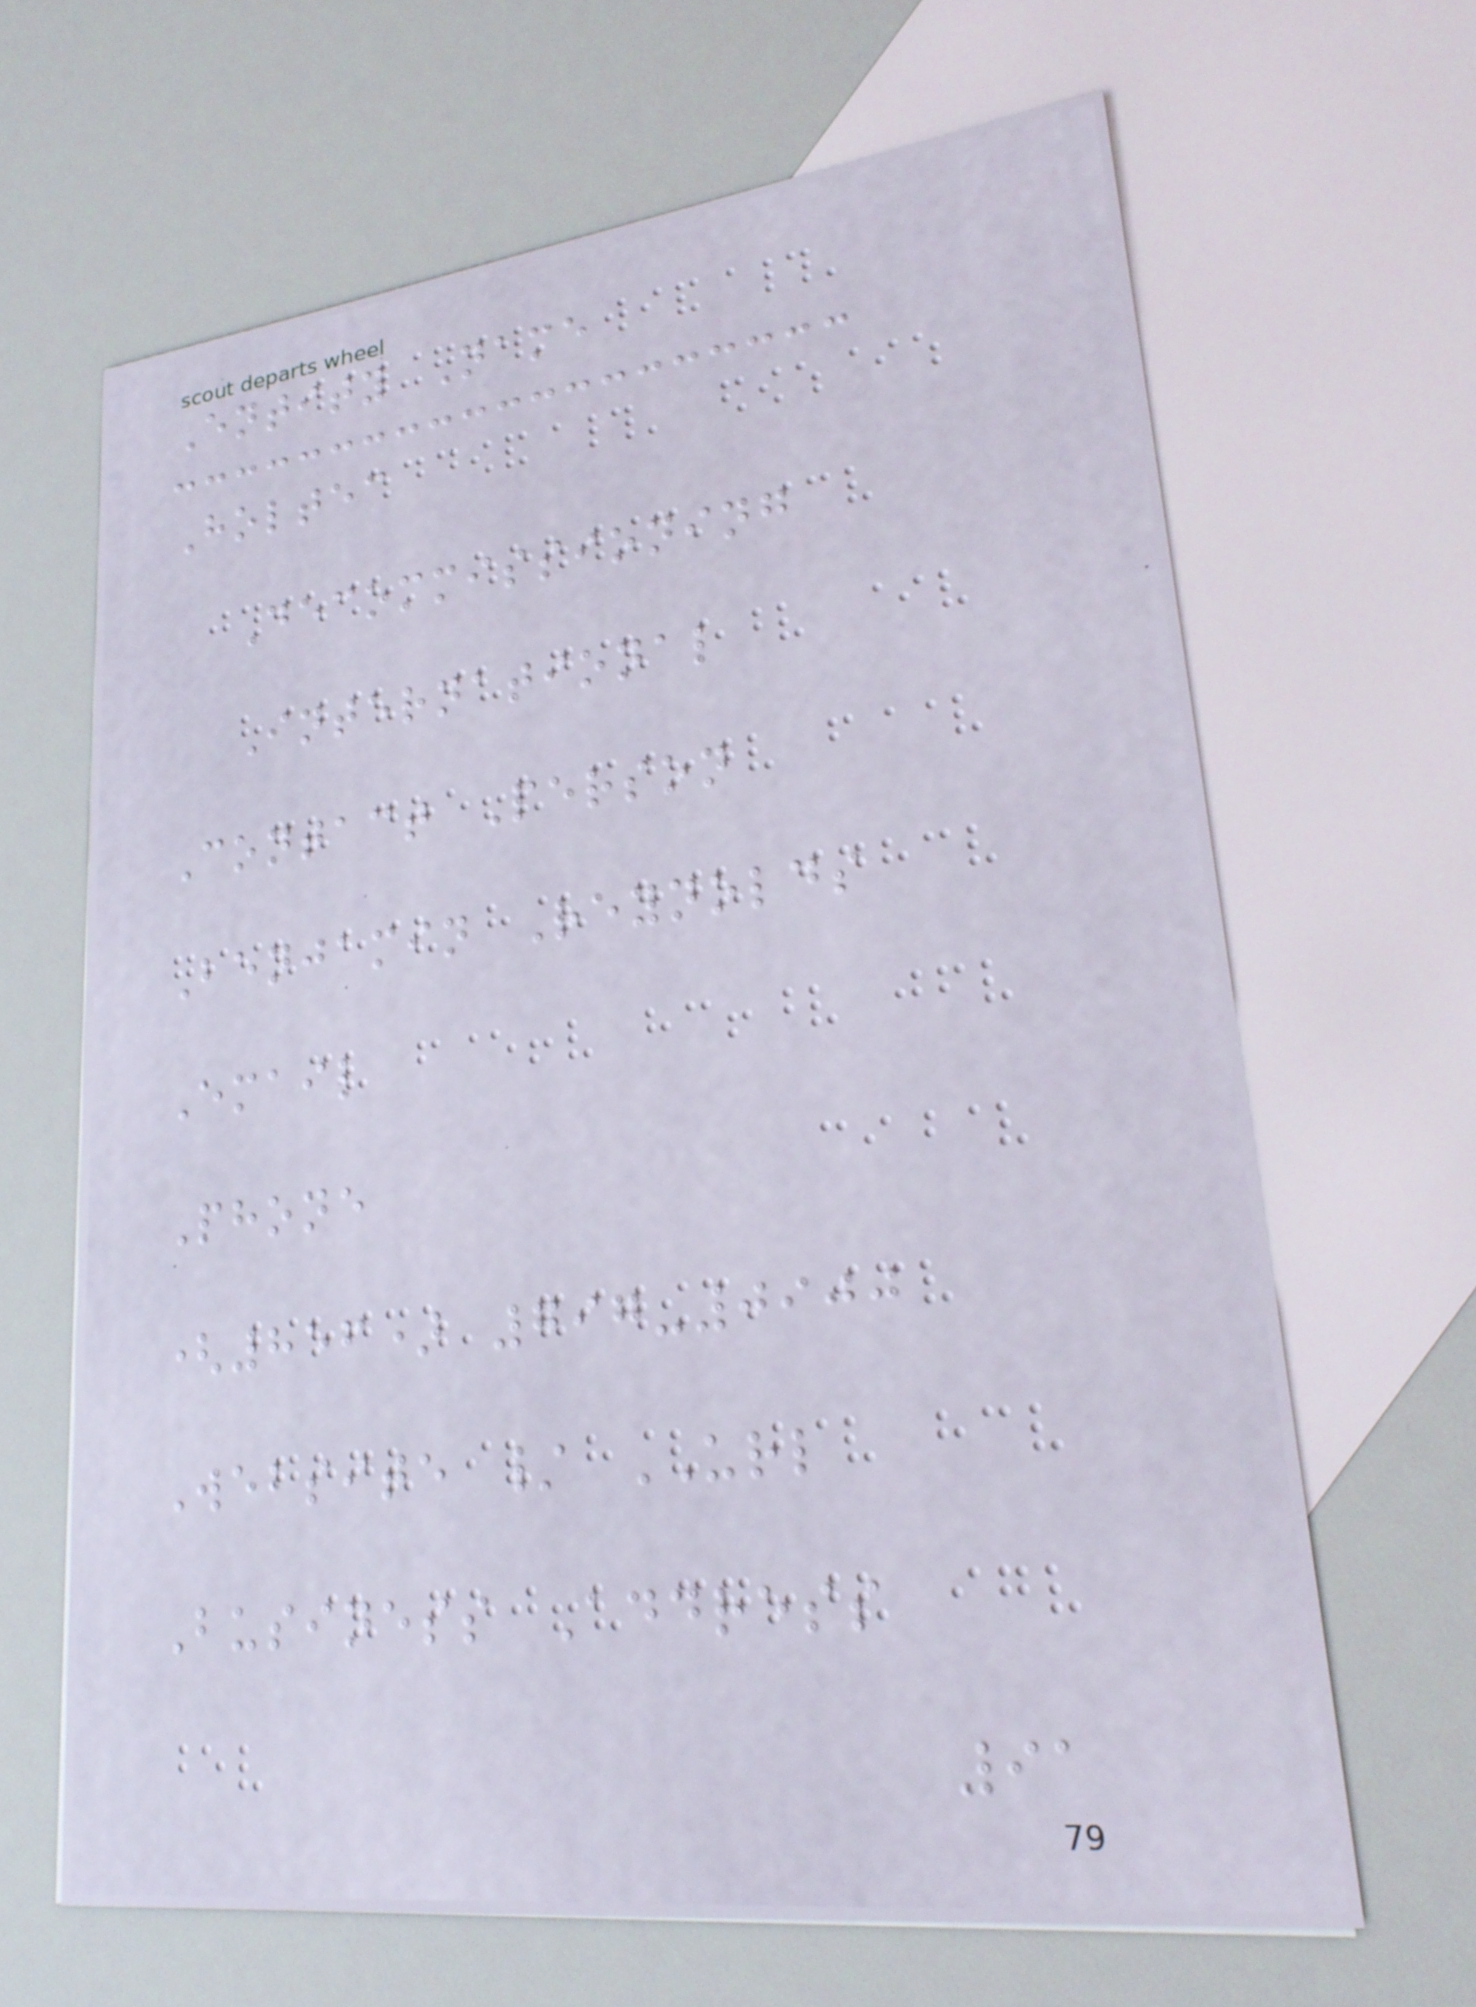Entity Name
Holtec
Decommissioning
International
Contact Person
Benjamin Reynolds
Email
Phone
(856) 797-0900
Website / URL
Business Address
91
